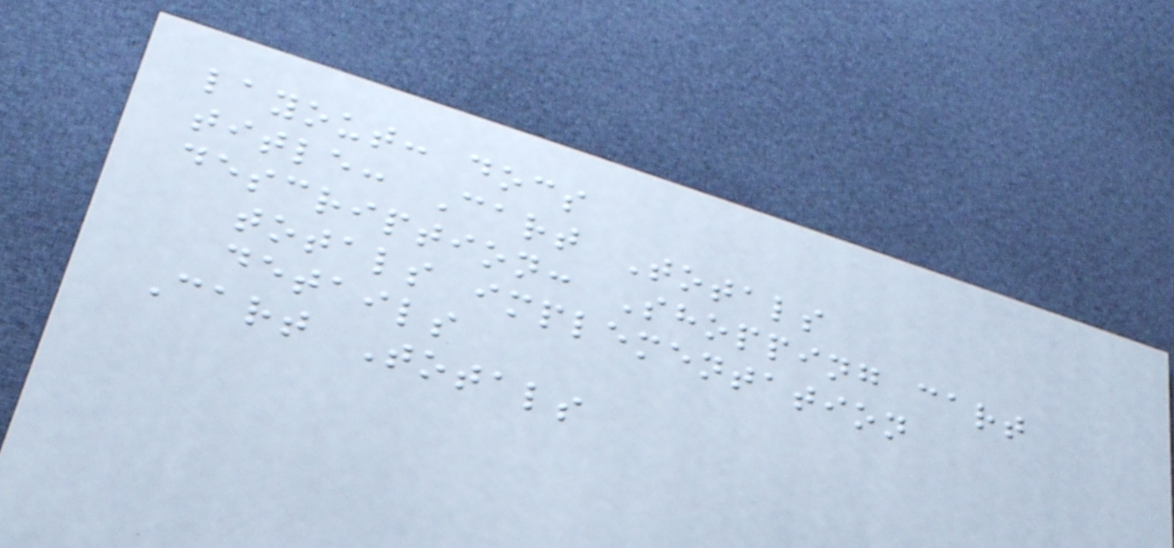layout: docs
title: Cart Totals
description: Shopping cart
totals implementation
details
Cart Totals
